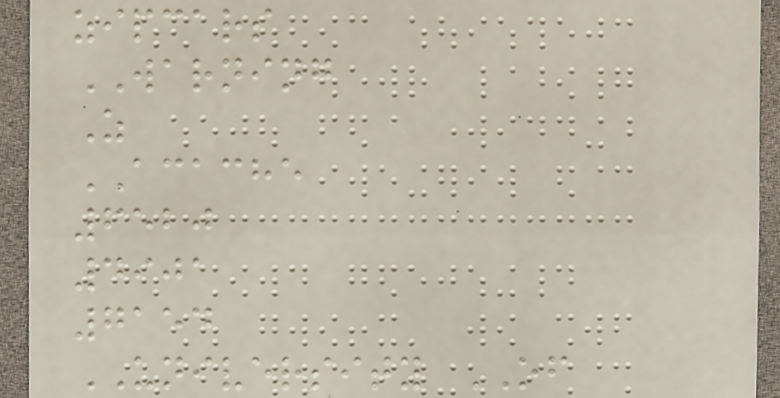zipcars
WARNING
Z
ACACHE
6520
4901
7154
UNIVERSITY OF
